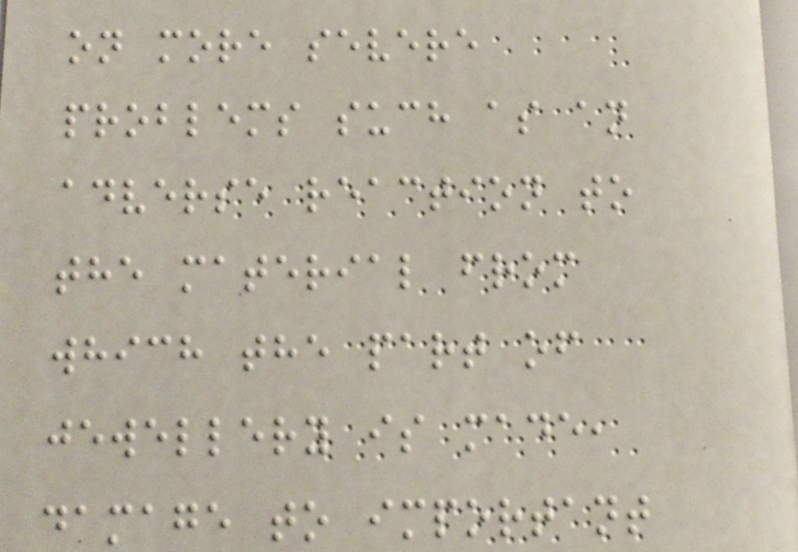on more severe
problems such as an
adverse reaction to
the material from
which the part of
jewellery is made,
damage to important
